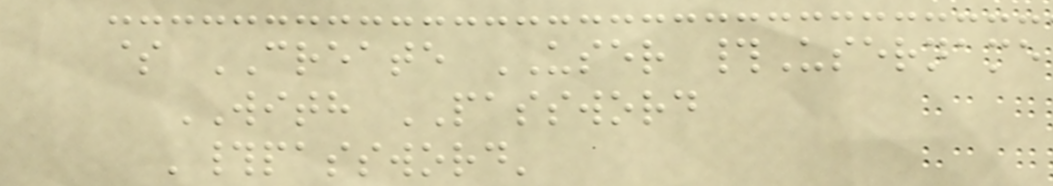$ CREATE USER #Username
WITH PASSWORD
'#password'
